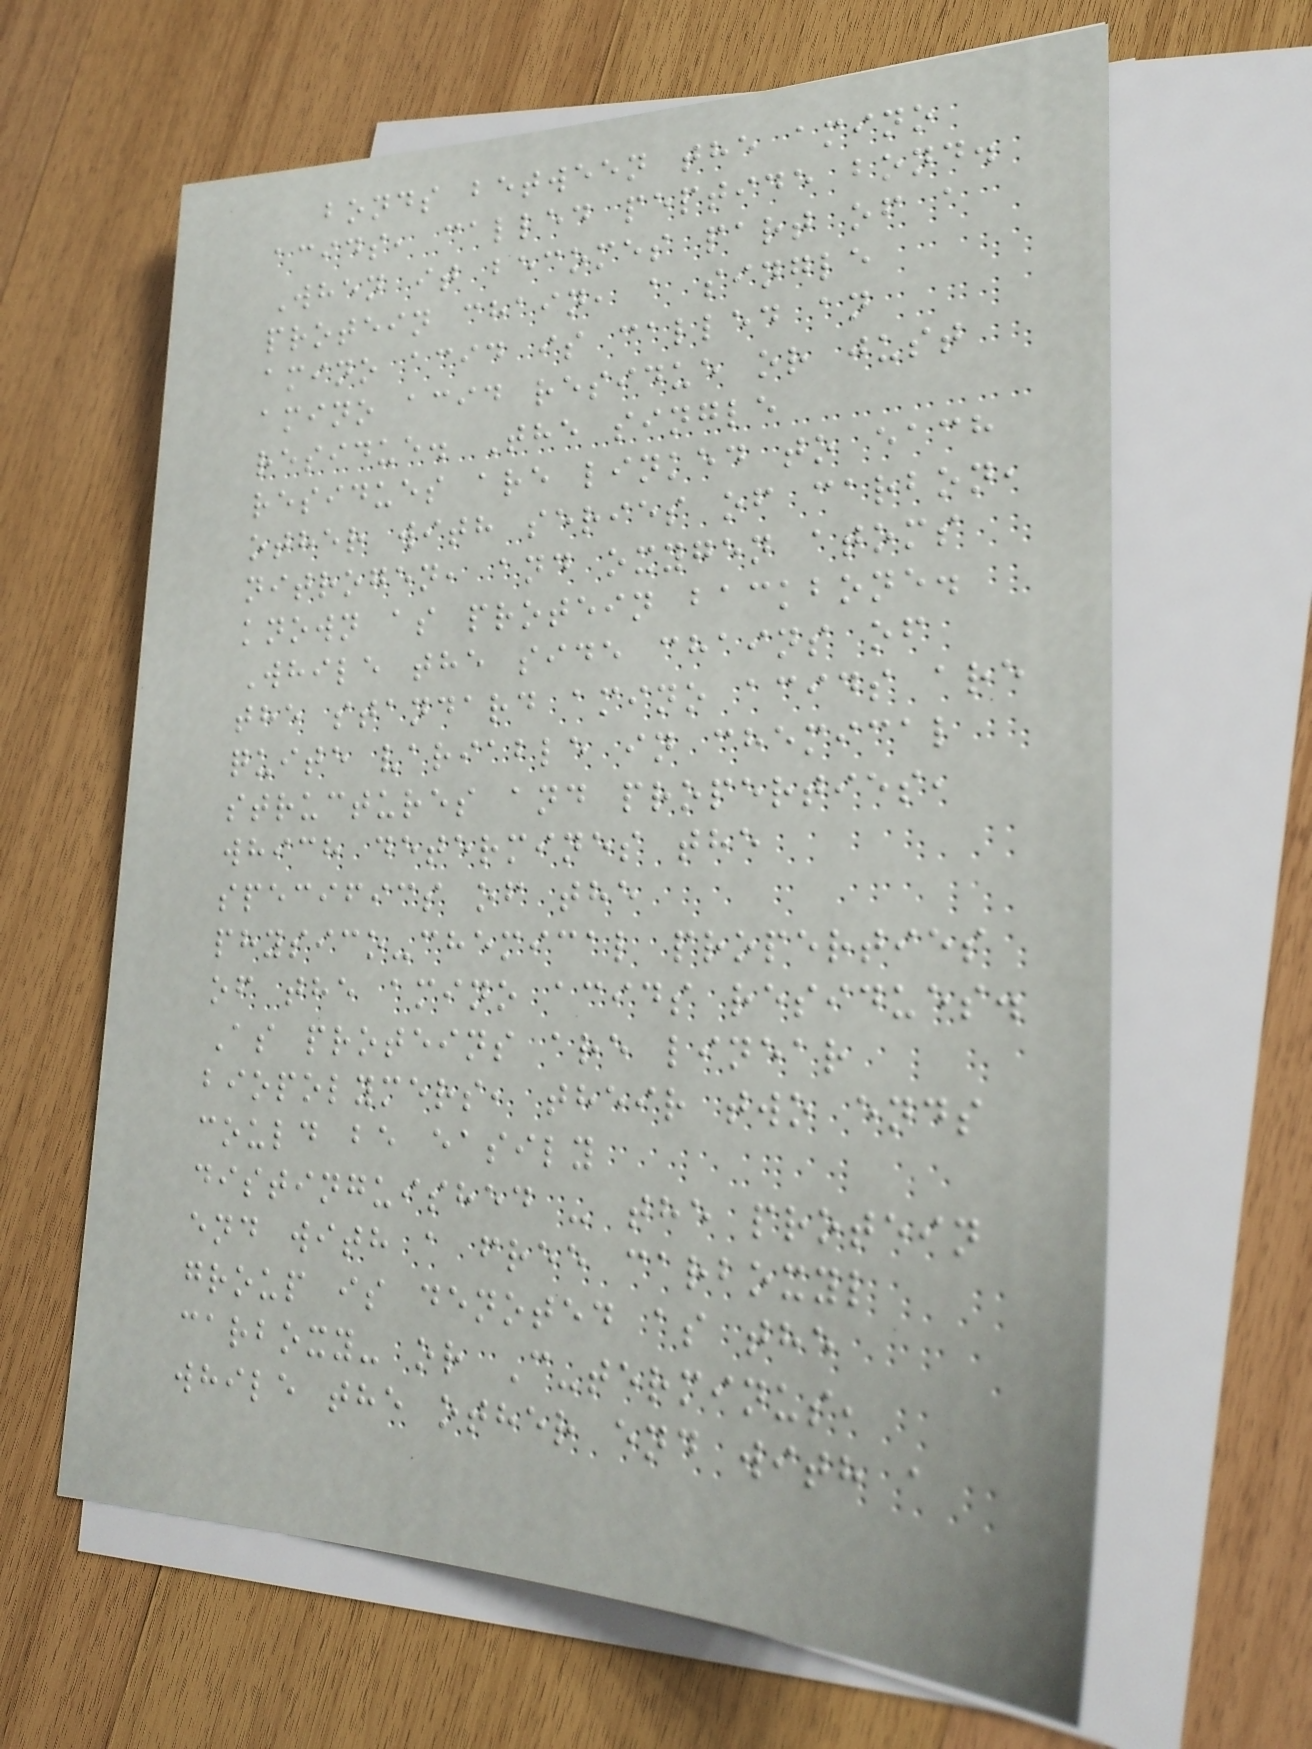bonds between the amino
acids, called peptide bond.
When it becomes part of a
protein chain, a single
amino acid is called an
amino acid residue or just
residue. The single
residues are linked to each
other with series of carbon,
nitrogen, and oxygen atoms
known as protein backbone.
While the side chains of
the standard amino acids are
quite variable in chemical
structures and properties,
which determines the
specifics of the
physico-chemical properties
of the amino acids residues.
As proteins are linear
biopolymers, their two ends
could be easily
distinguished - the protein
end with a free carboxyl
group is denoted as the
carboxy- or C-terminus,
while the other end with a
